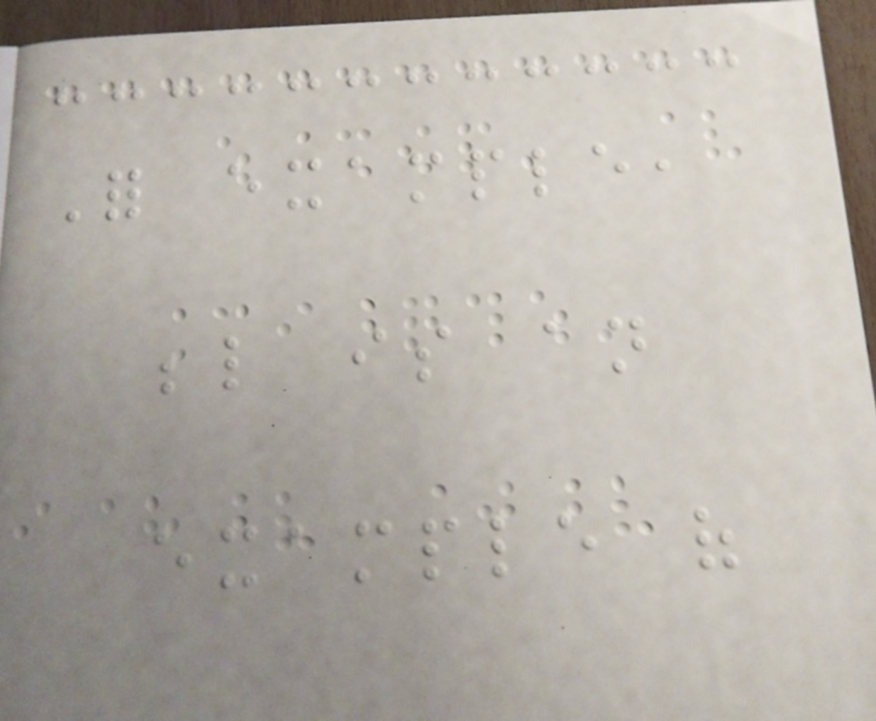For example,
below is an
example of
